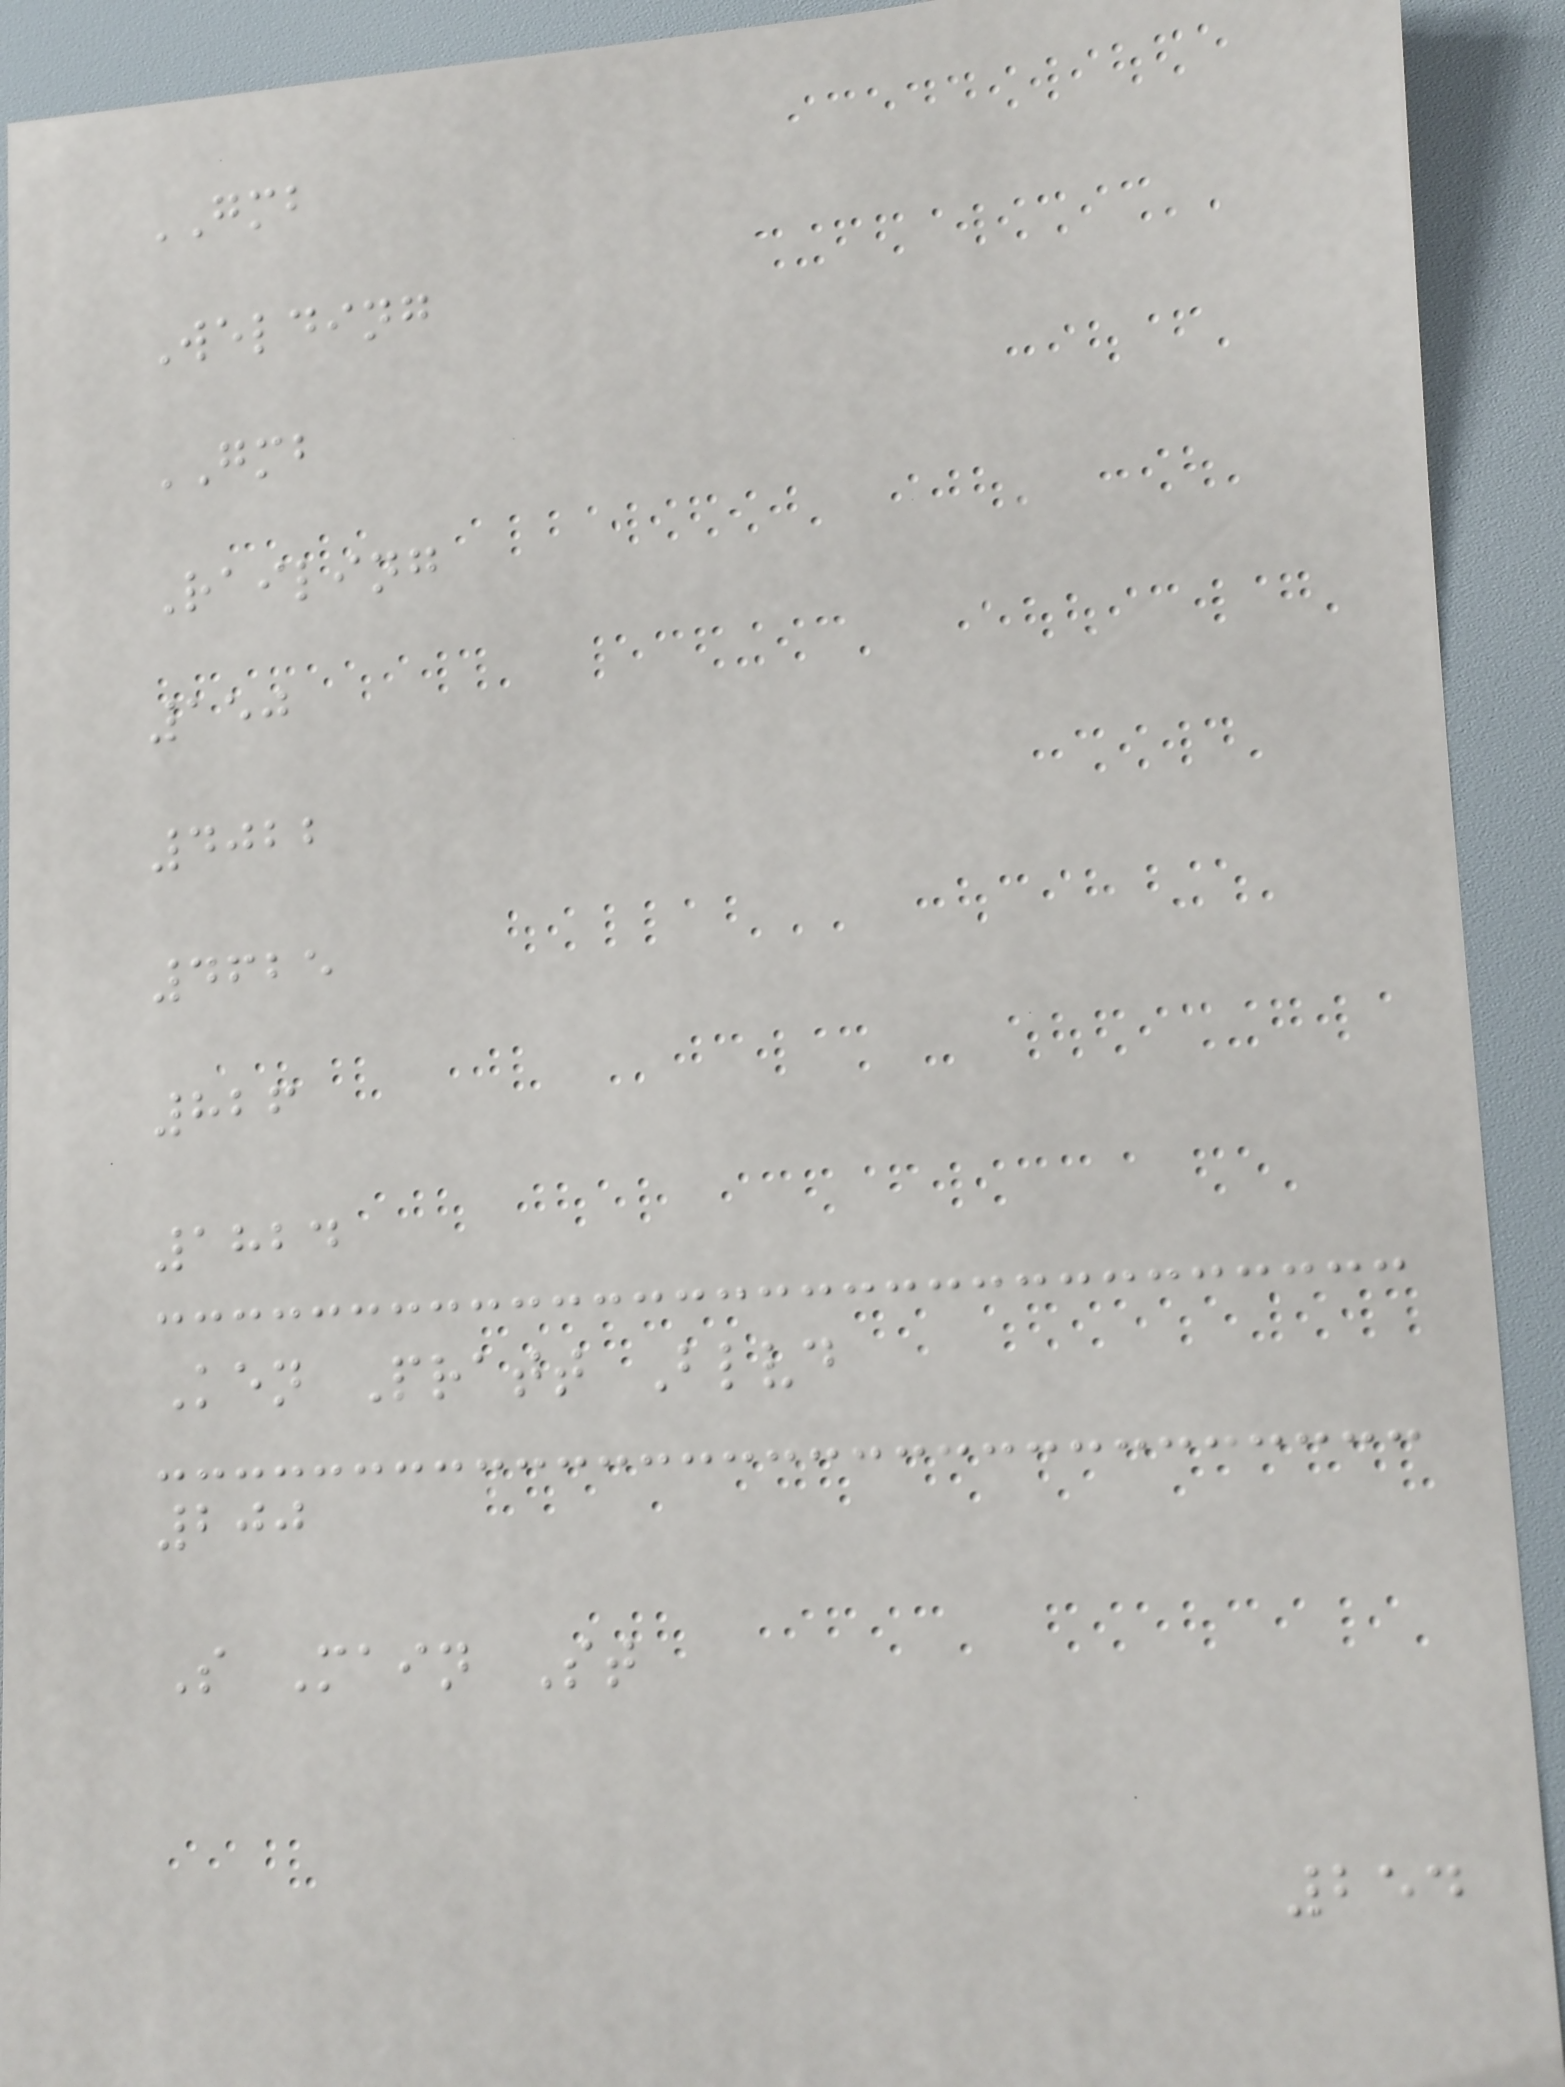GMB
Welding
GMB
Railing
150
4022
4625
826
1824
Ken Pratt Blvd
200
S Main St
254
